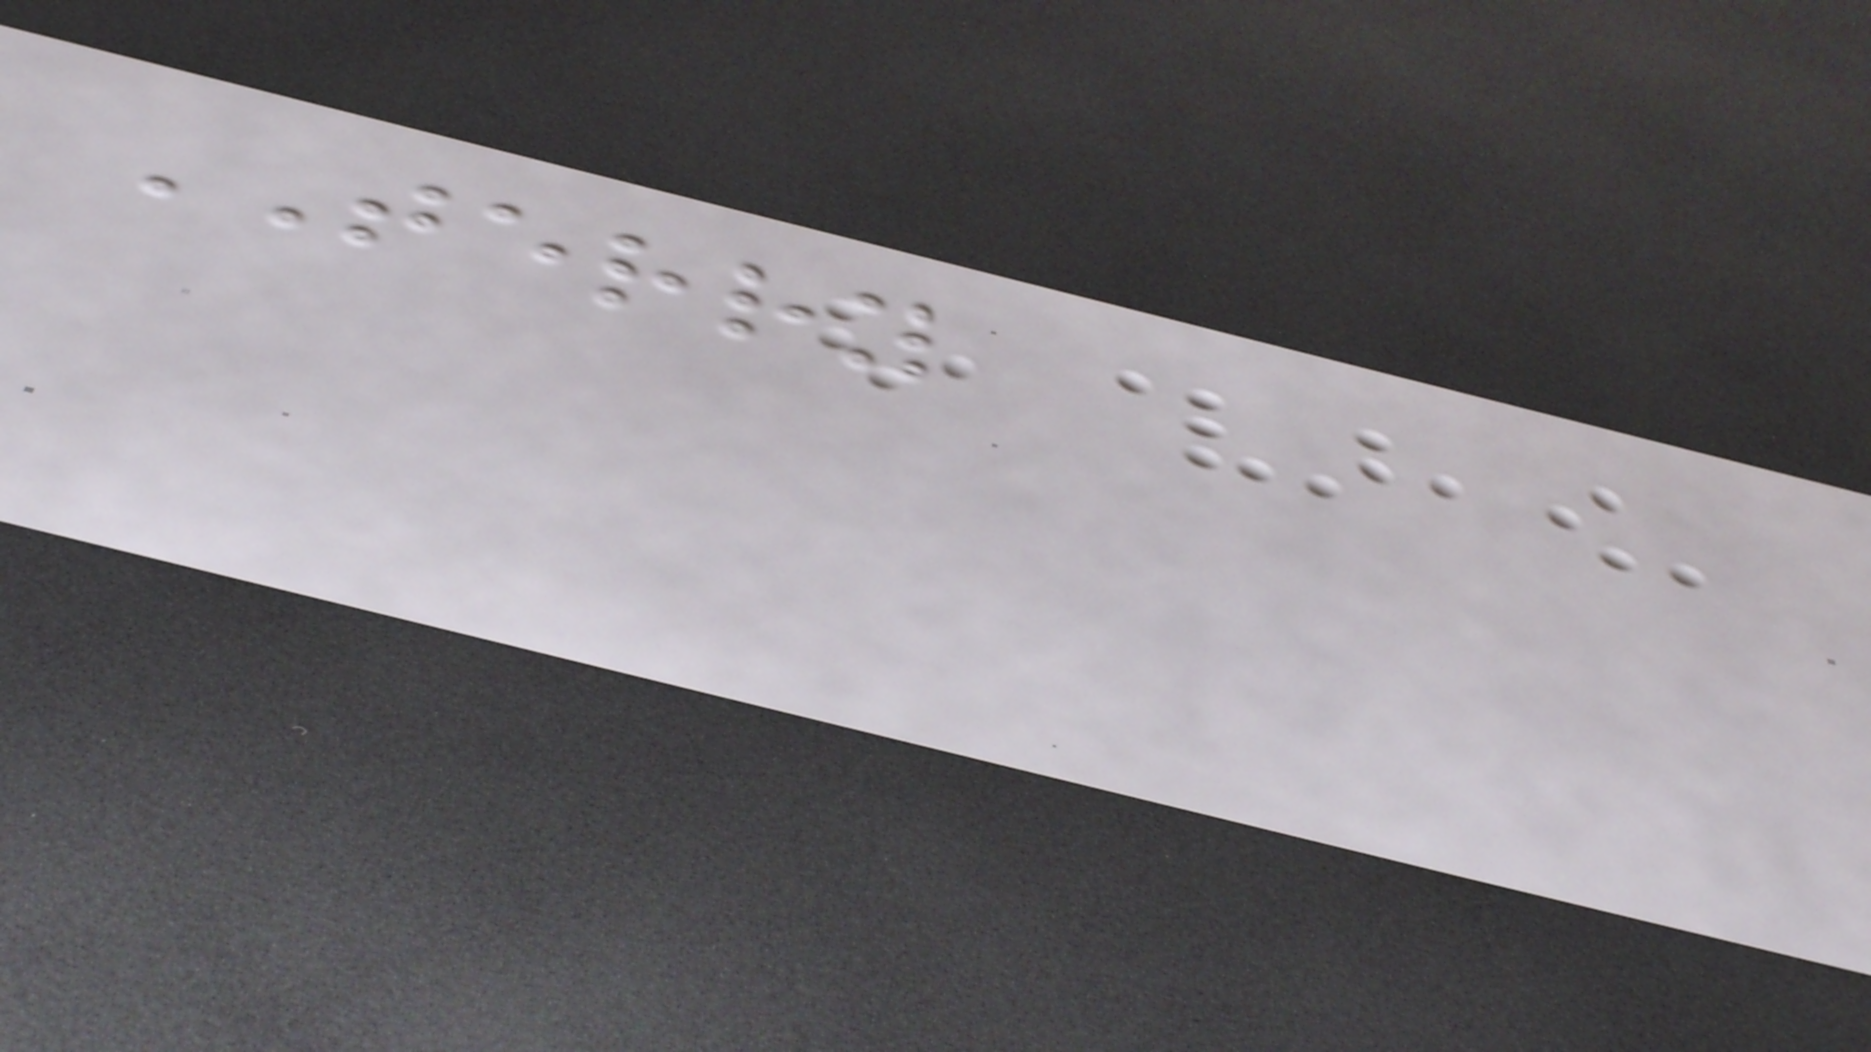TERRY
